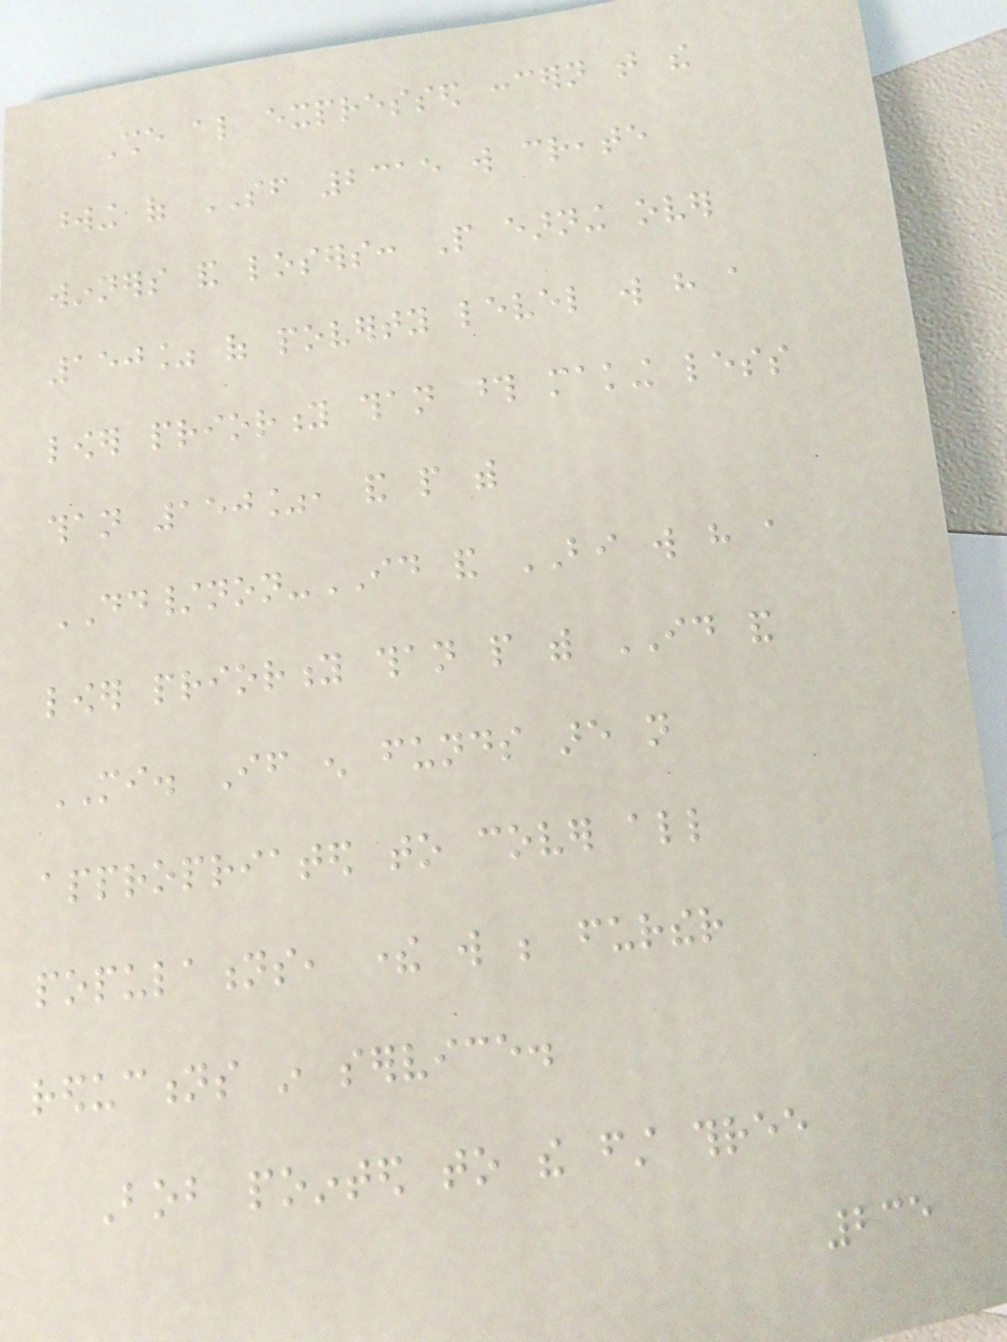She also expressed concern that the
wording of SF 2315 will create
winners and losers: People earning over
150% of poverty level will have a
lower priority than those making less
than 150%, and people with
DD/non-ID and BI will have a
lower priority than people with ID and
MI. If enough funds are not
appropriated to cover all
populations, there will be further
reductions in service.
Bob pointed to the first three
235
